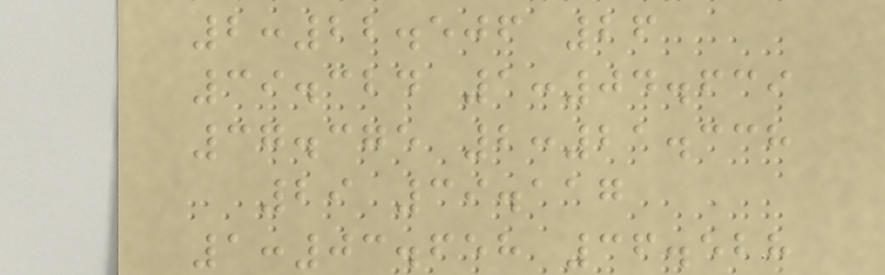2:22.506 26
39.324 1:04.639
37.375 2:21.338
29 39.117
1:03.658 36.528
